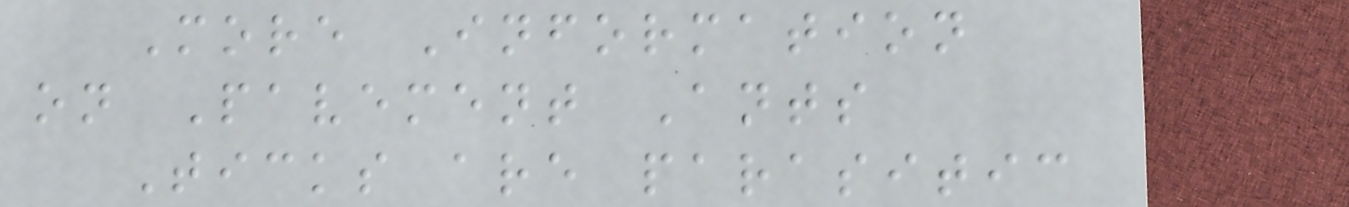More Information
on Pavement Ants
Ticks are parasitic
